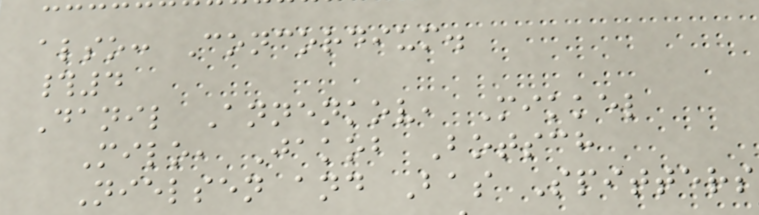also: Concordium.
#4
Danil Annenkov, Mikkel
Milo, Jakob Botsch
Nielsen and Bas Spitters
